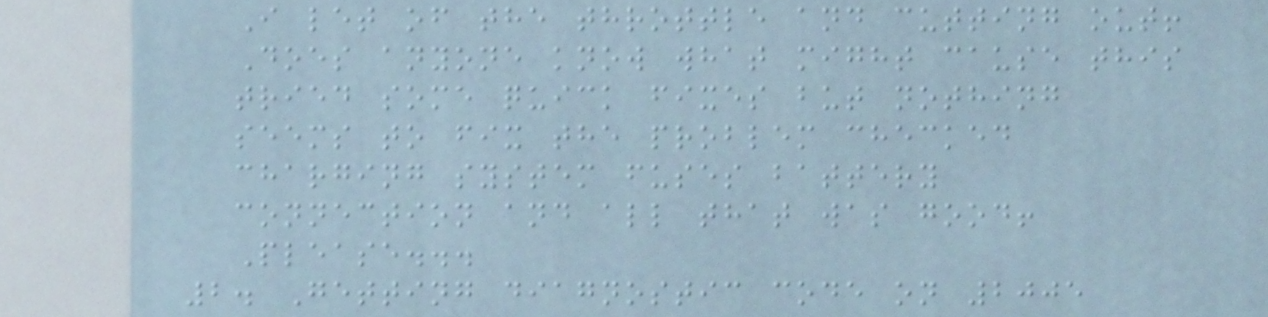I let of the throttle and cutting out!
Does anyone know what might cause this
tried some quick fixes but nothing
seems to fix the problem checked
charging system fuses battery
connection and all that was good!
Please...
2. Getting diagnostic code on 2005
